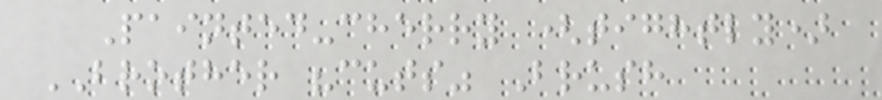Painted-cherry (tightly)
BROTHER "cuts" Brush
